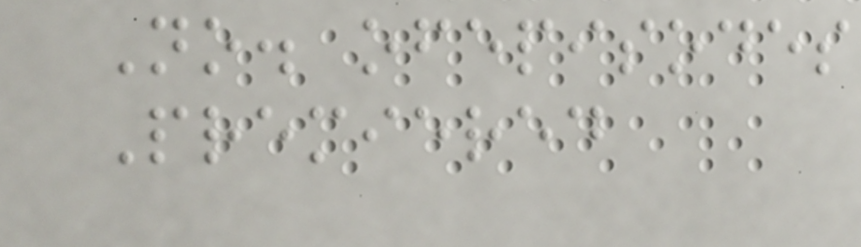No. ofepisodes
Premiered
